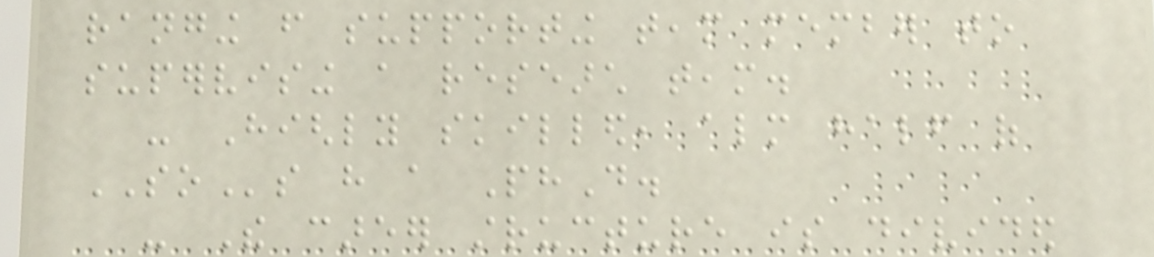ranging from supporting team member to
supervising a research team.
- Highly skilled, almost half of
SOs have a PhD.
- The career structure is divided
